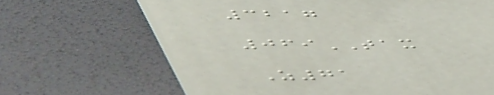3217
069TAX
Z71
